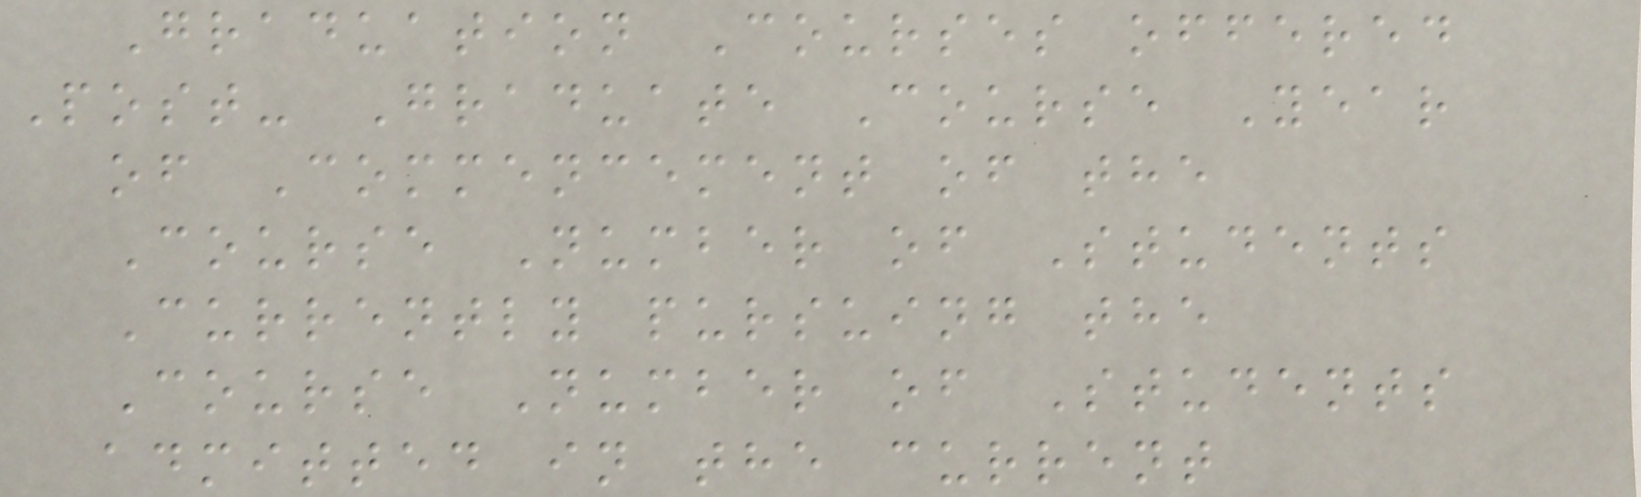Graduation Courses offered
Post- Graduate Course Year
of Commencement of the
Course Number of Students
Currently pursuing the
Course Number of Students
admitted in the current
